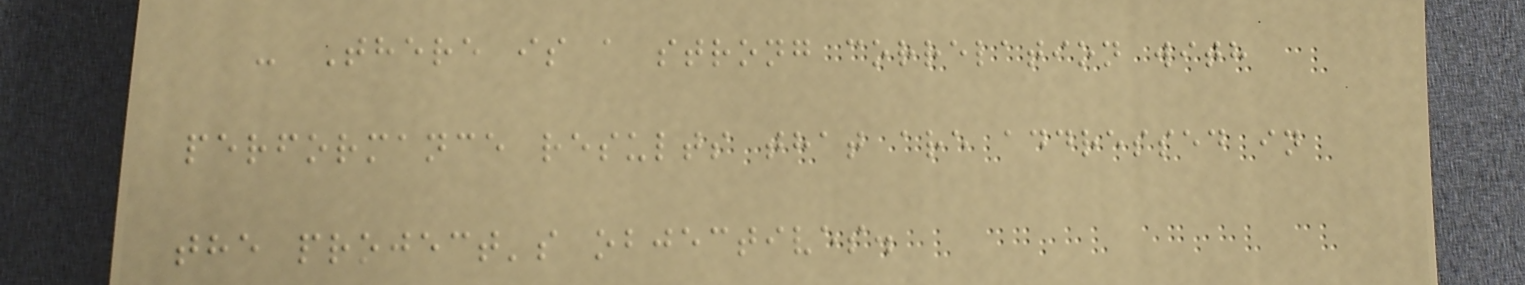- There is a strong correlation with
performance results that are addressed in
the project's objectives.
